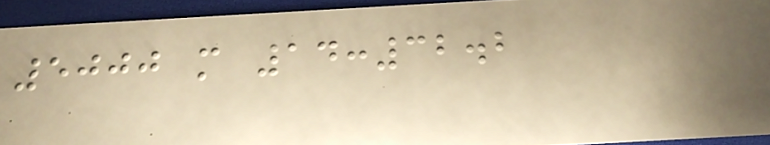5000 m 14:32.2
